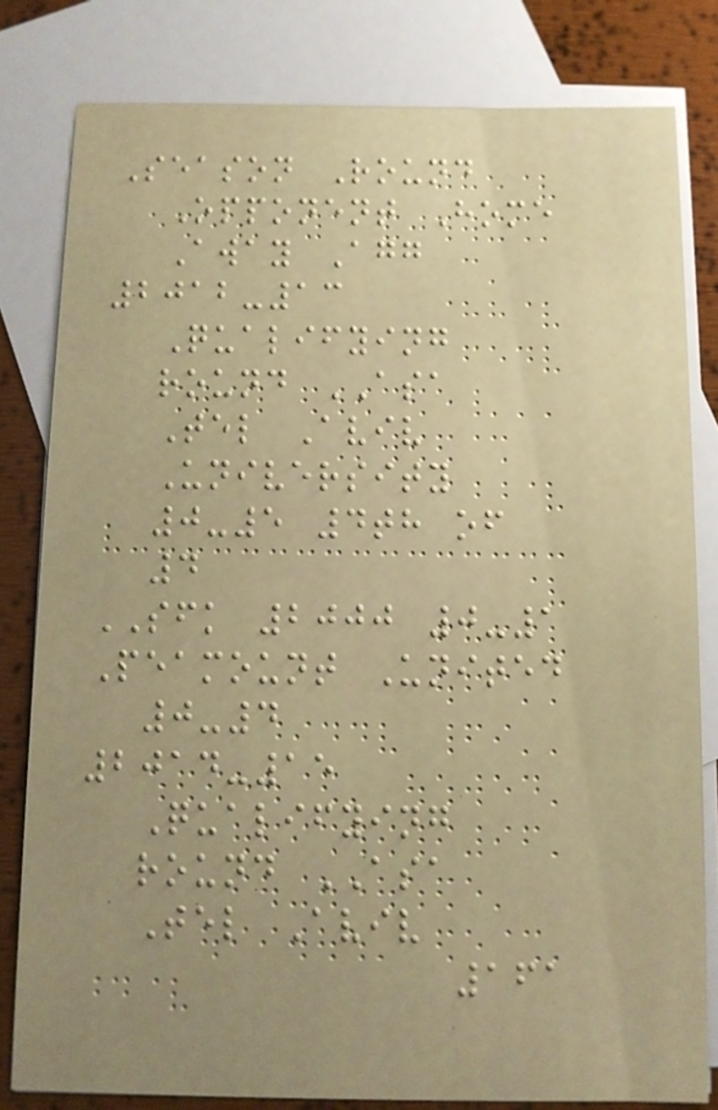Season Round
Opponent Home
Away Agg
2012-13
Qualifying
round ASA
Tel Aviv
University
0-5 4th of
4
SFK 2000 0-1
Peamount United
0-4
2014-15
Qualifying
round ASA
Tel Aviv
161
